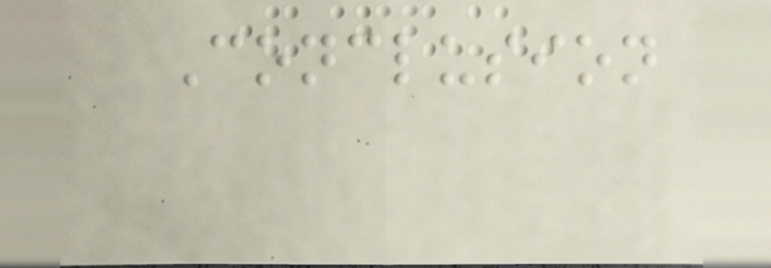Conclusion
